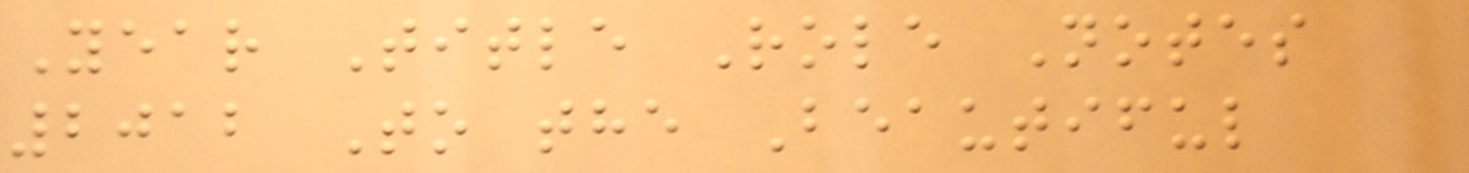Year Title Role Notes
2012 To the Beautiful
